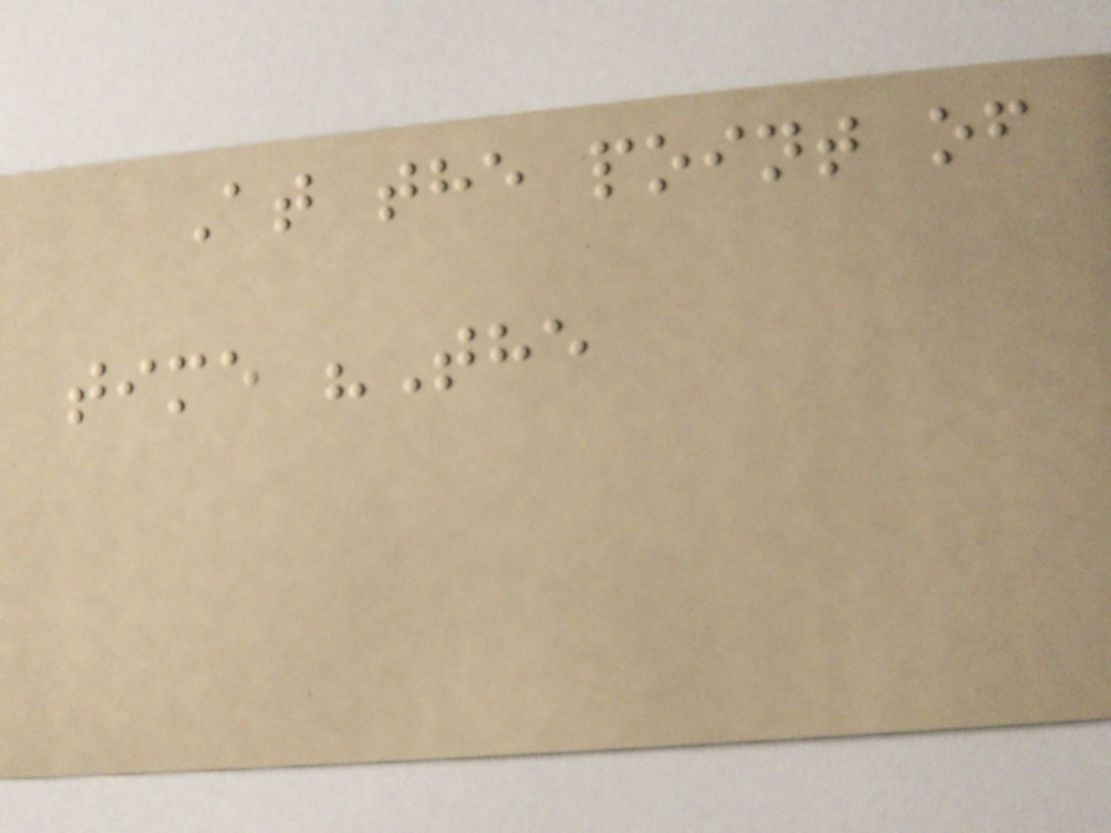At the point of
time "The
